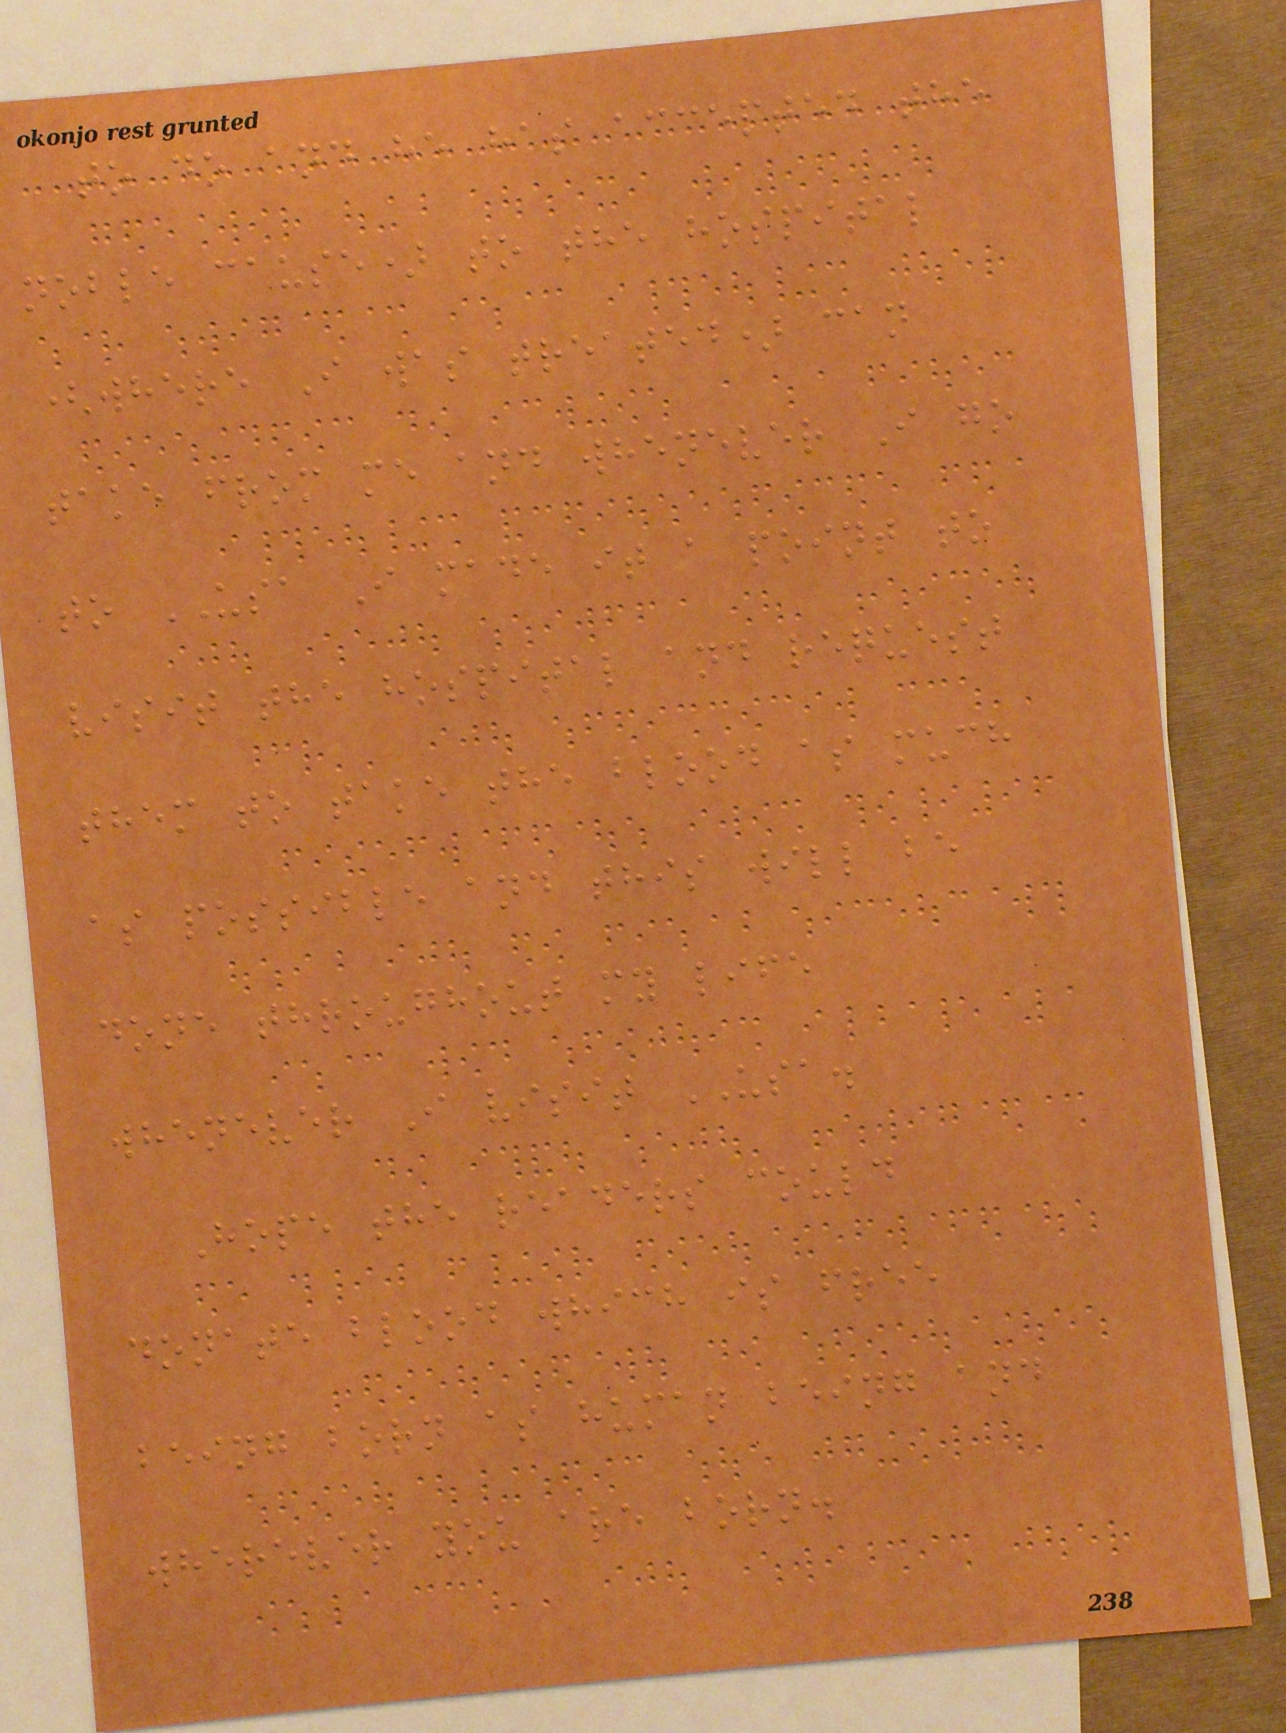to do and he has accepted the
noble cause) to the hospital
(where I was treated) can
take from me and whenever I go
to USA I made it a point to
visit the hospital and request
them to take the blood as much
as possible and this will be
done throughout my life
whenever I visit USA.
Hope the readers could
donate blood which is free
being born as human being and
wherever you are born.
